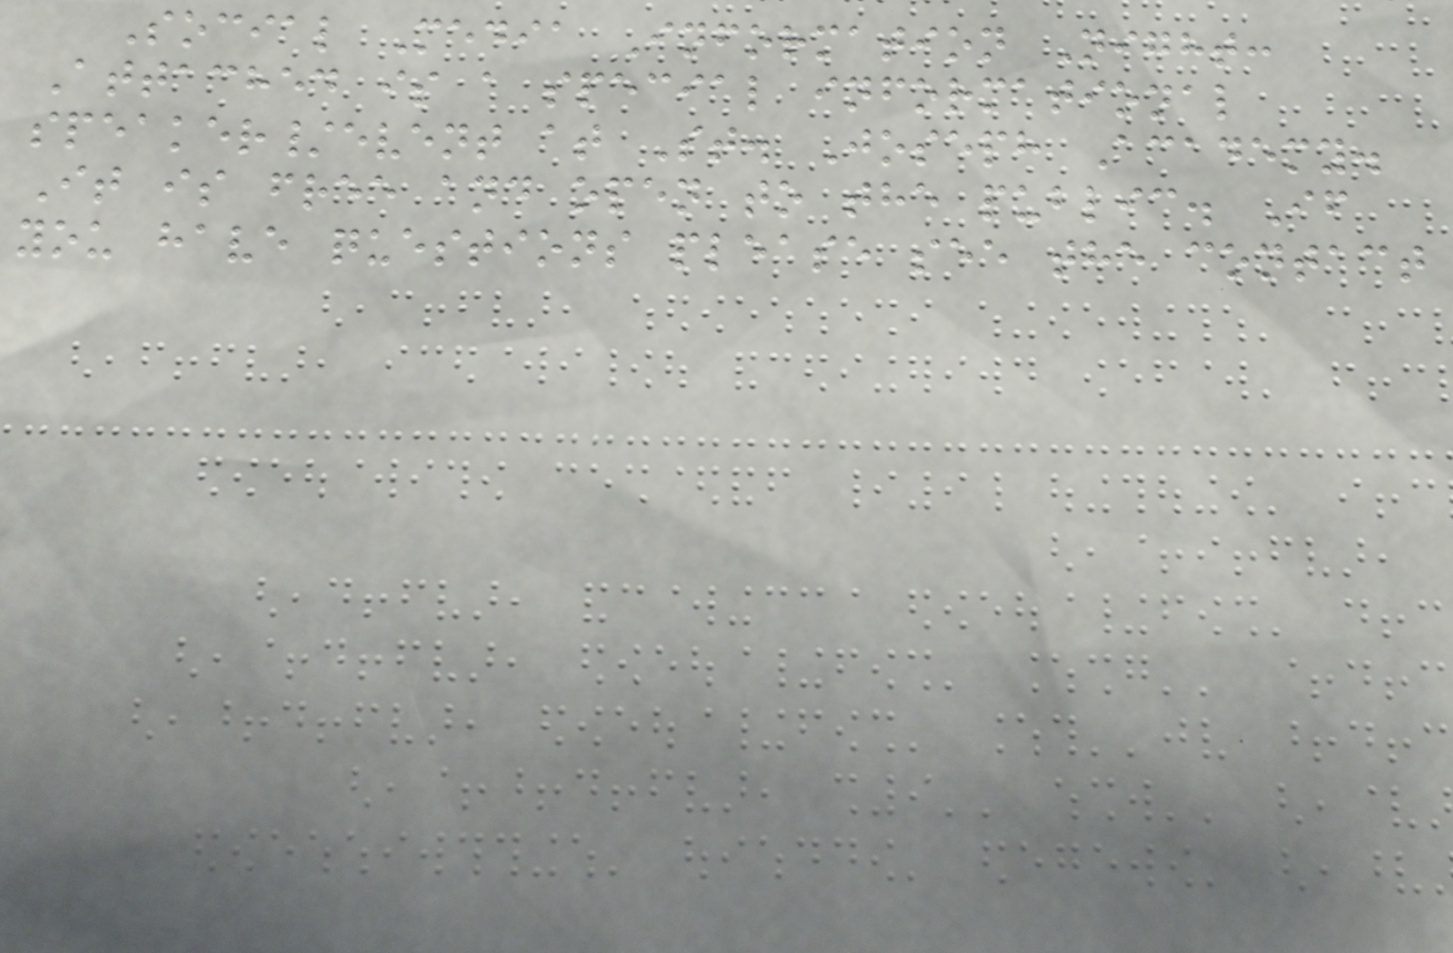Social Media Information Night:
Attached is a special informational
speaker/event at St. Joseph Academy.
It is free and open to the public. If
you have questions please see the contact
